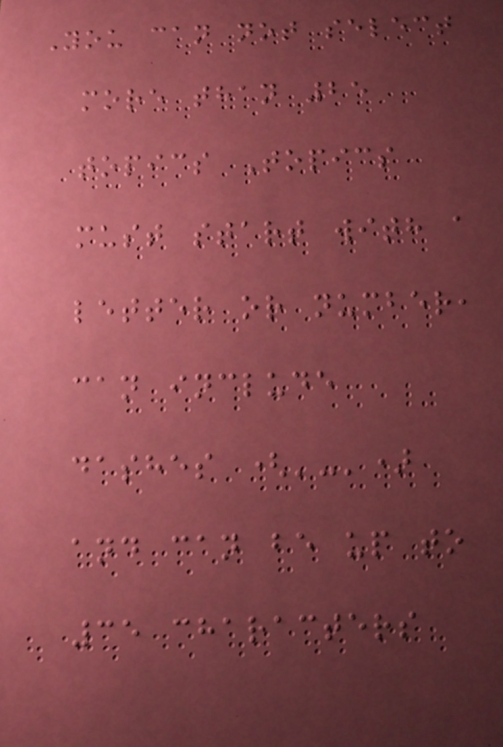You can not select
more than 25
topics Topics
must start with a
letter or number,
can include
dashes ('-')
and can be up to
35 characters
